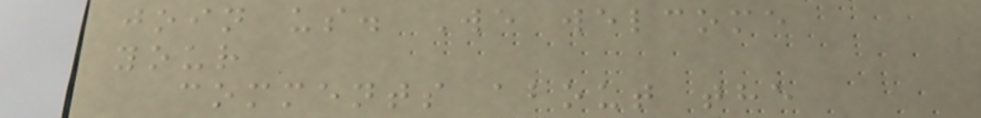join us. We welcome
your
comments about the
